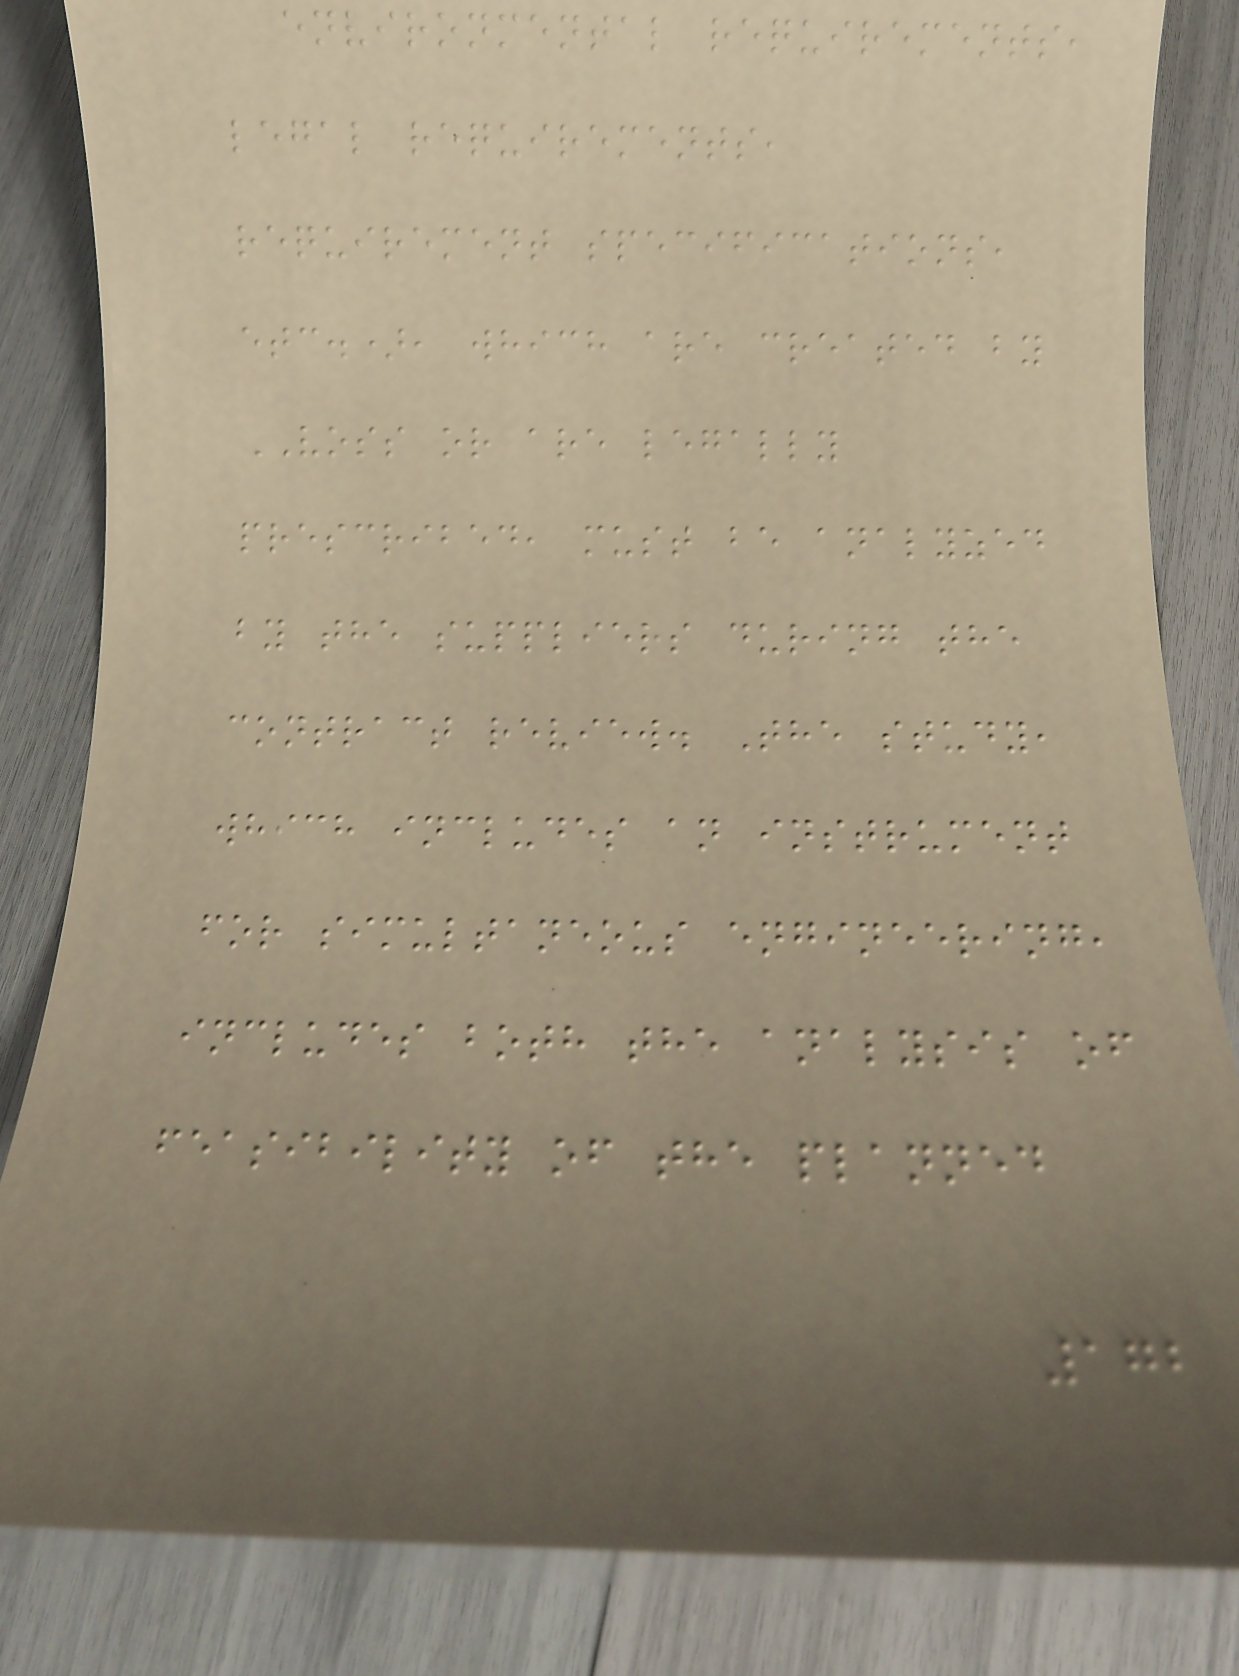environmental requirements,
legal requirements,
requirement specifications,
etc.), which are created by
VOSS or are legally
prescribed, must be analyzed
by the suppliers during the
contract review. The study,
which includes an instrument
for simultaneous engineering,
includes both the analysis of
feasibility of the planned
172
